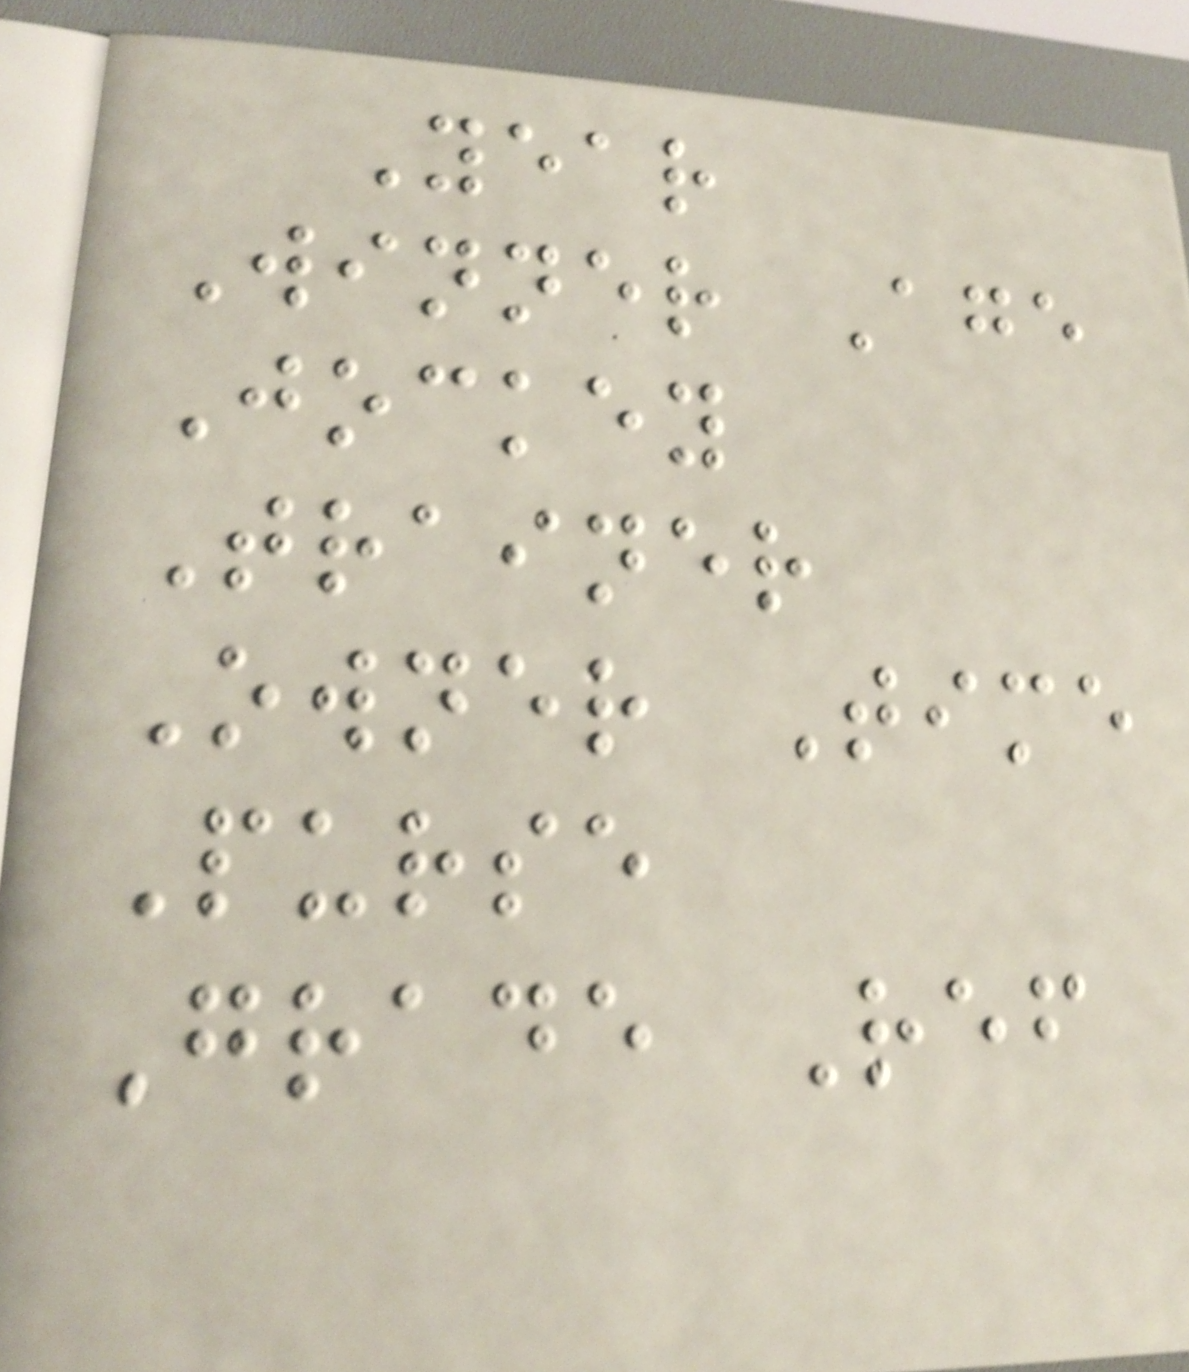Year
Winner Age
Jockey
Trainer
Owner Time
Purse
Grade Ref
